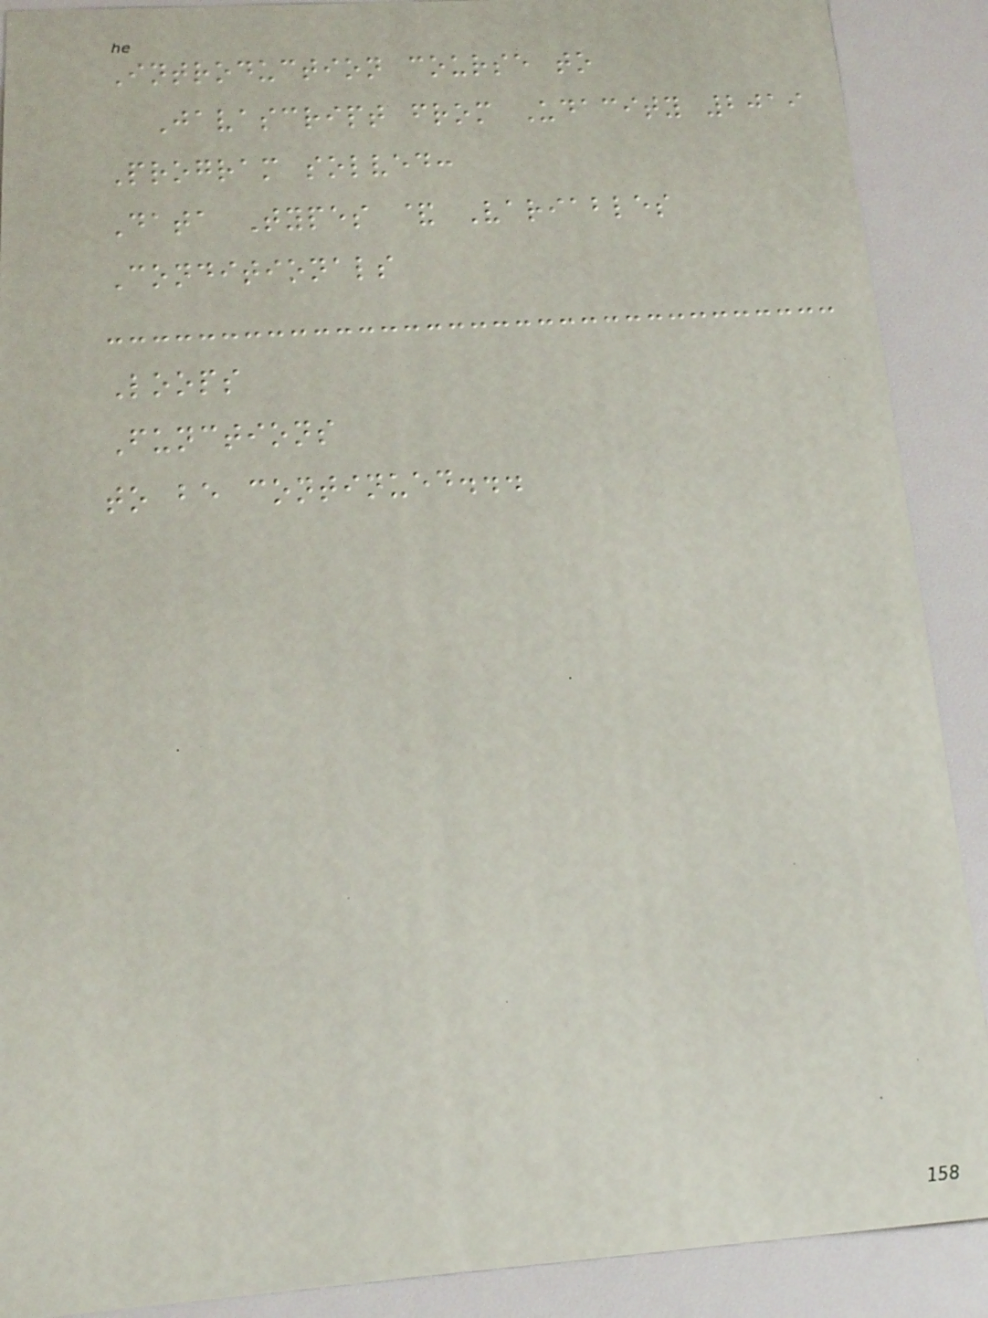Introduction course to
Javascript from Udacity 2019
Program solved:
Data Types & Variables
Conditionals
Loops
Functions
to be continued...
